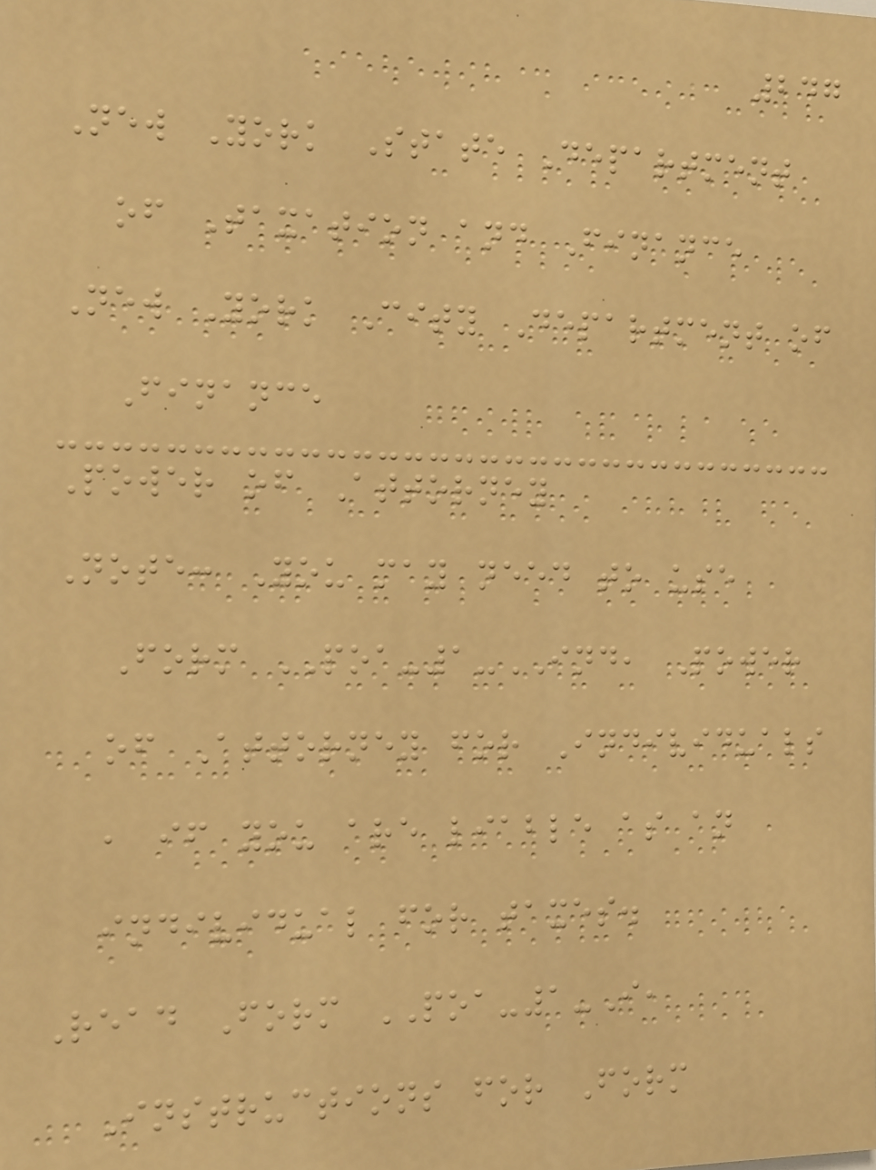247
New York State Department
of Taxation and Finance
New York City Department of
Finance
Power of Attorney
Note: You may need to use
Form POA-1-IND, Power
of Attorney for Individuals
, if you are liable as an
individual for taxes.
Read Form POA-1-I,
Instructions for Form
